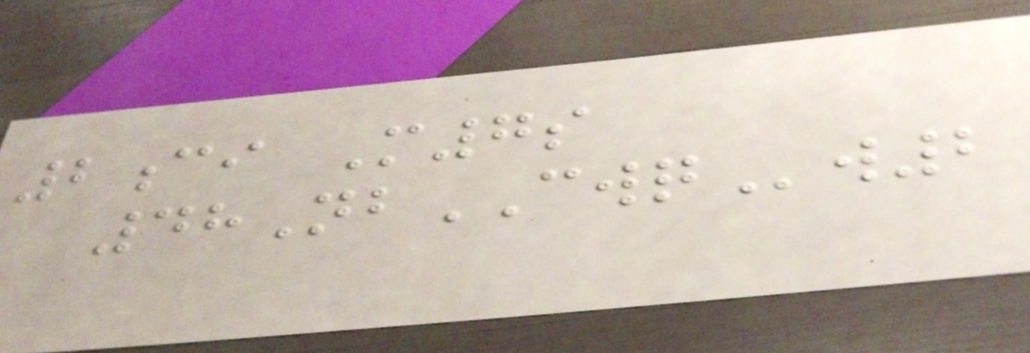2ci M7s
48NbCWQw2
